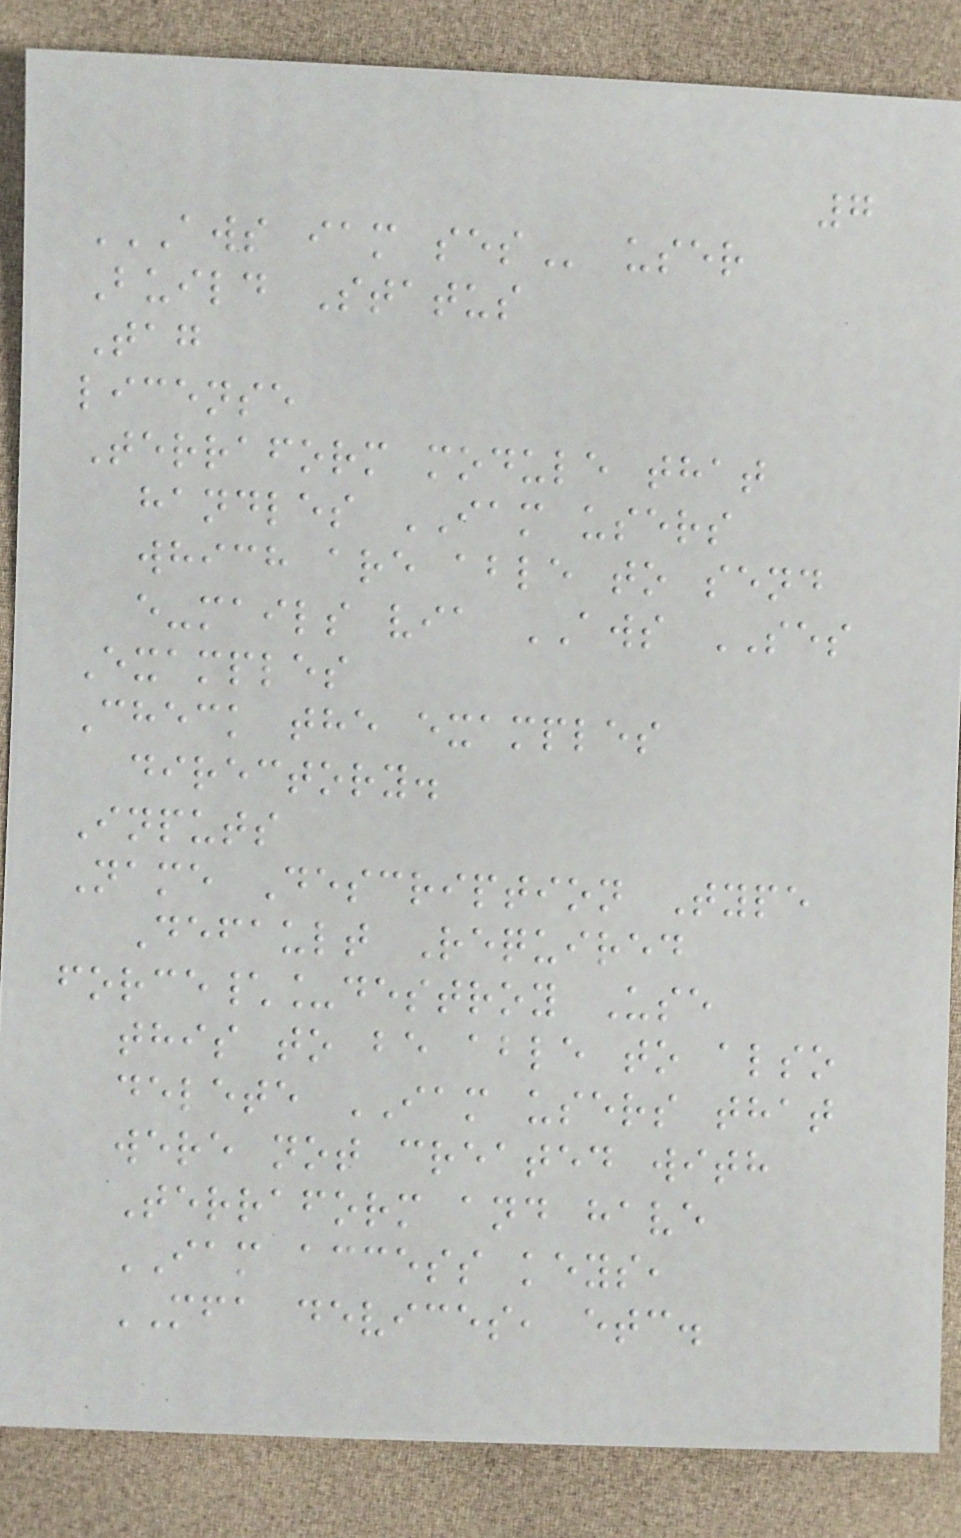7
AWS IAM SES user
Build Status
Tag
license
Terraform module that
handles IAM users
which are able to send
e-mails via AWS SES
Examples
Check the examples
directory.
Inputs
Name Description Type
Default Required
force\_destroy Use
this to be able to also
delete IAM users that
were not created with
Terraform and have
IAM access keys,
MFA devices, etc.
